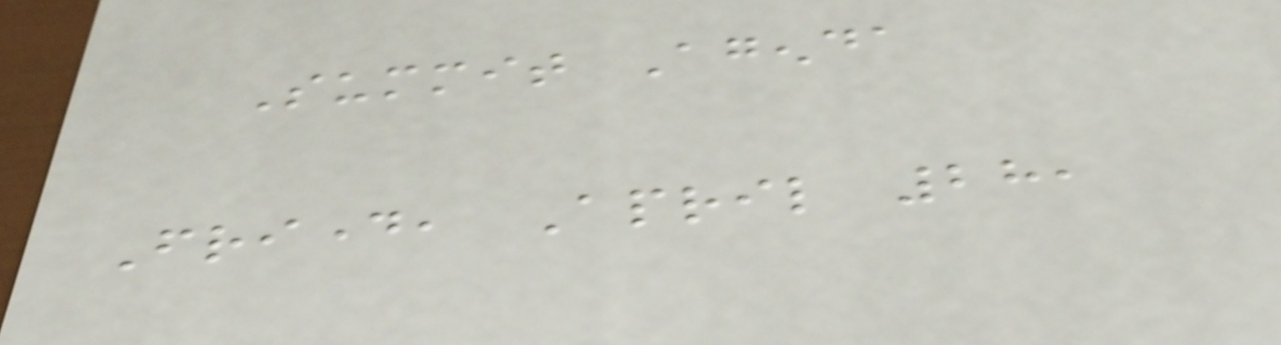Summit Agenda
Friday, April 28,
